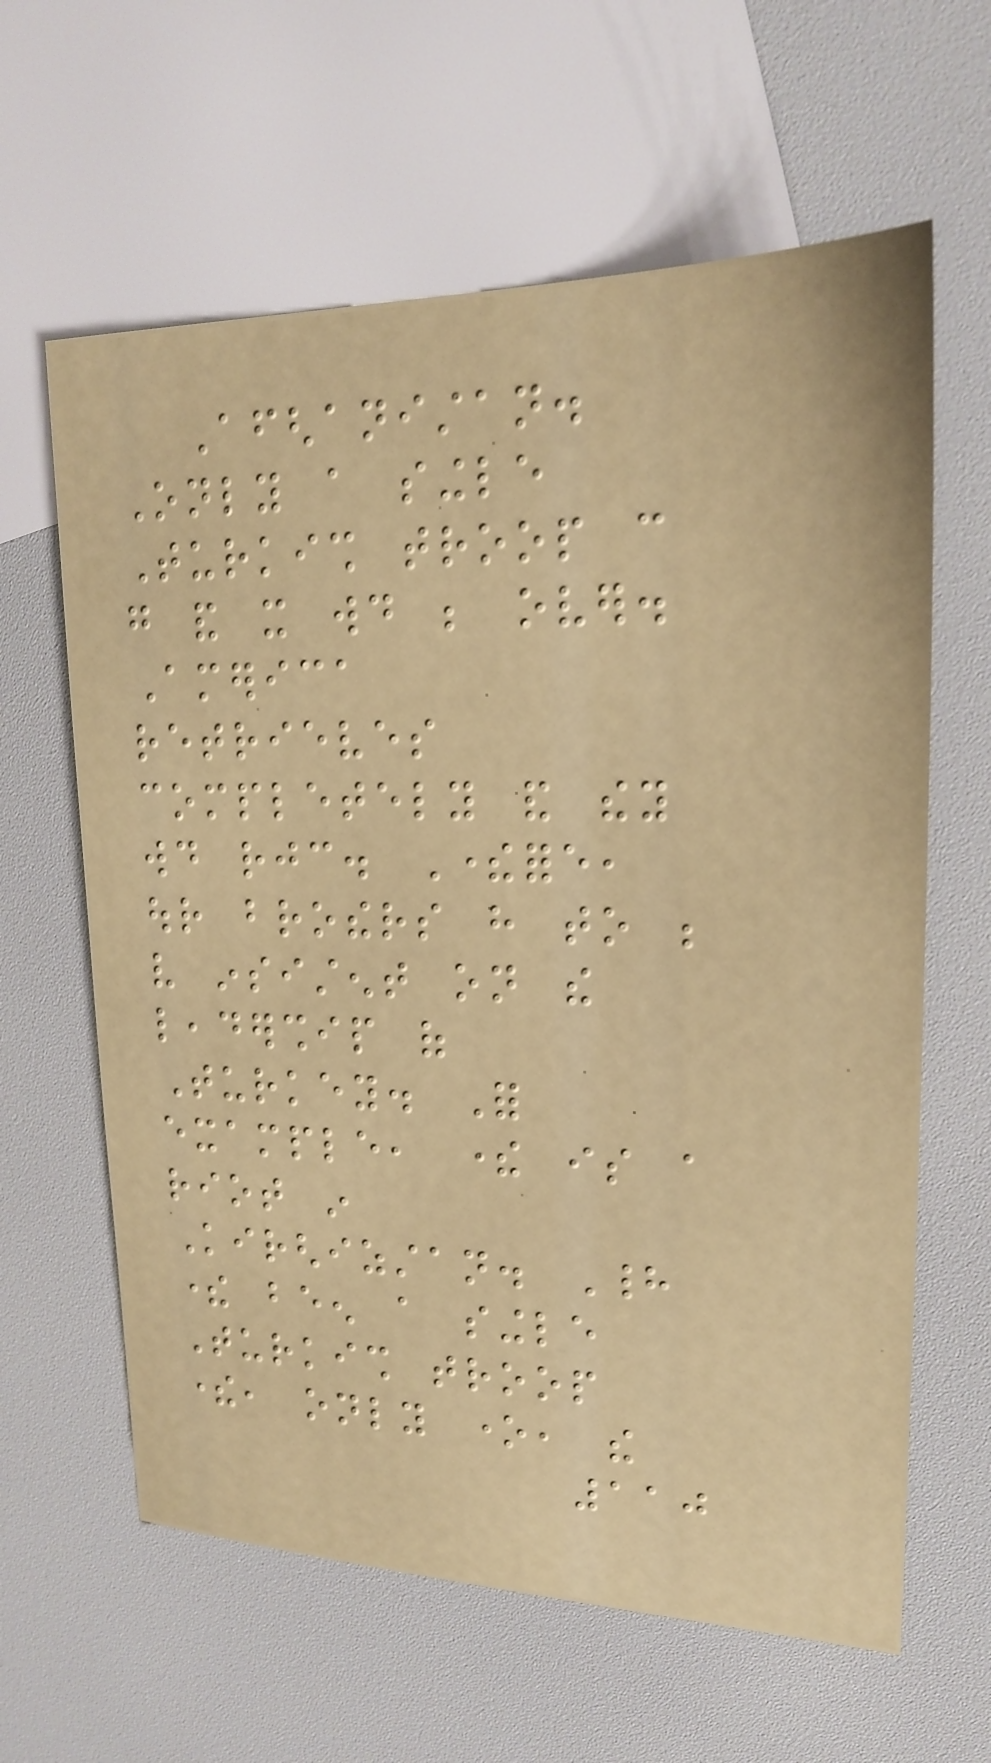Afghanistan.
Only a single
Turkish troop can
go and it would be over.
America
retrieves
completely and they
would rejoice. Therefore,
our brothers have to be
very insistent on the
leadership of
Turkey. For
example, there is a
riot in
Kirghizstan. Had
there been a single
Turkish troop
there, only one, the
110
